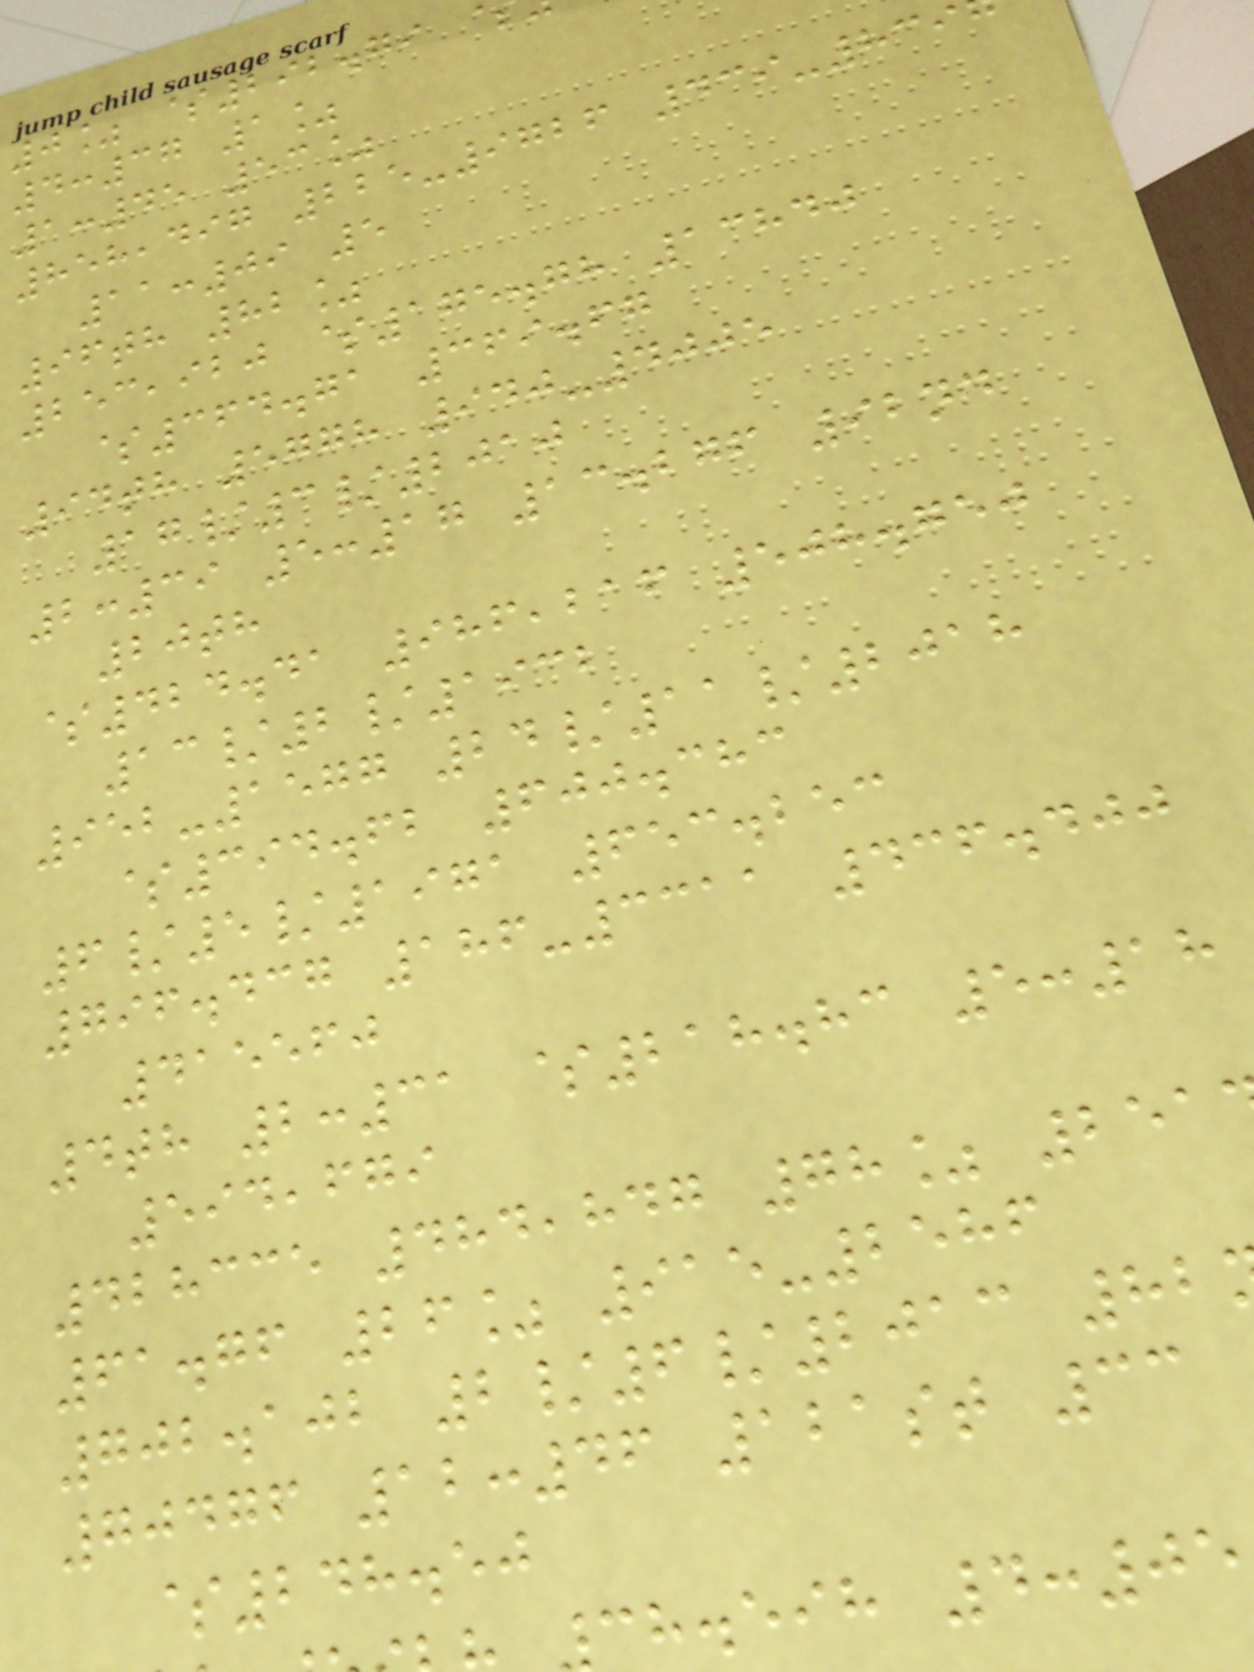0% $292.79
4:37 1%
1:45 53%
858,497 225-9726 439-839
11:09 5
96th 82%
253,920 $175.78 13840
$364.71 369.67
94th 5778 940-4005
17/3/2010
2:39 5:17 13.276 92nd
20th
$424.41 986,216 508.750
13/2/1932
952-1577 24/11/2018
$394.62 600.383
6/5/1971 653.253
796.437 186-3311 436.400
415560
4th 2:31 $218.83 5:18
594,679
428335 484,847 78% 251
61.76 26% 915-2586
702.102 2/6/2013 82
70476 12:46 121st 33
$248.50
ch.eih 4:05
